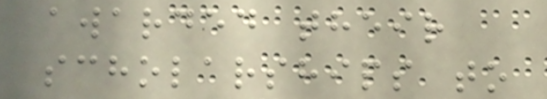awarded their
scholarships to
